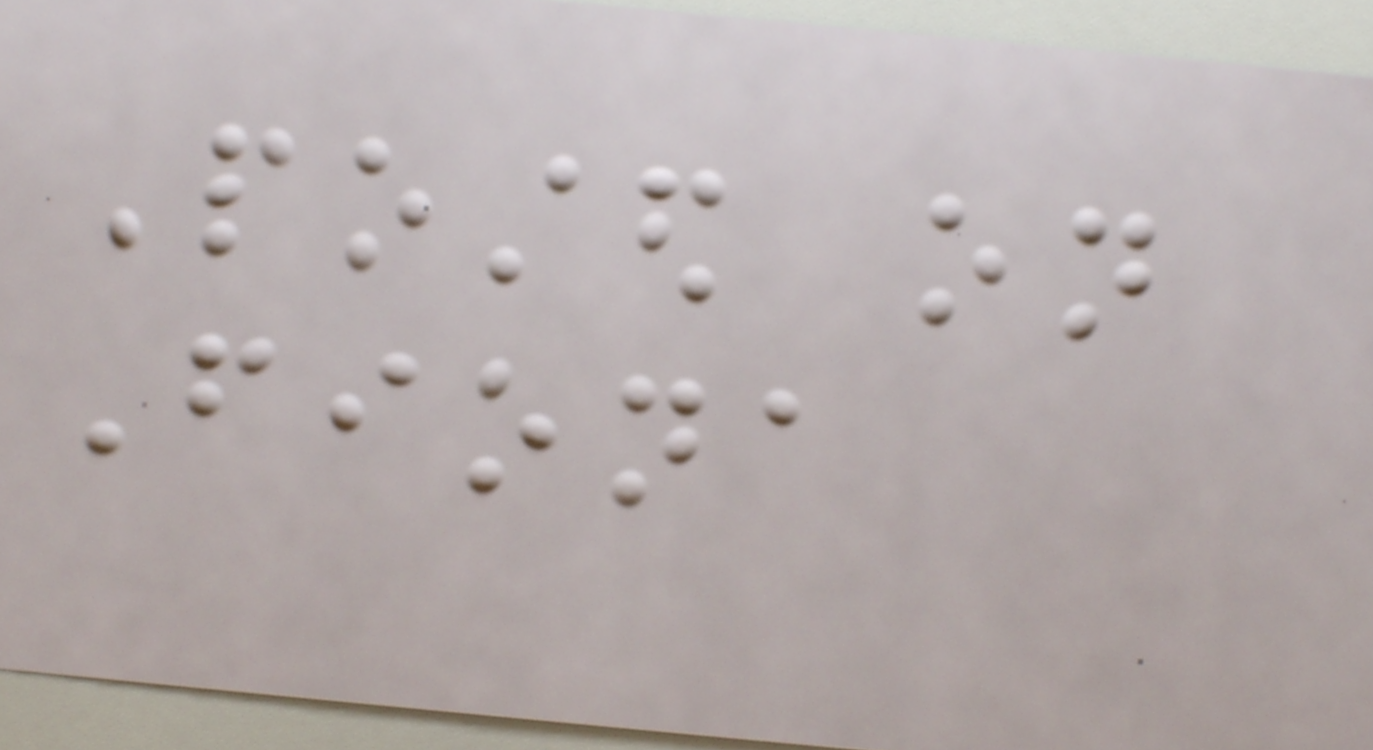Posted on
Fiona
